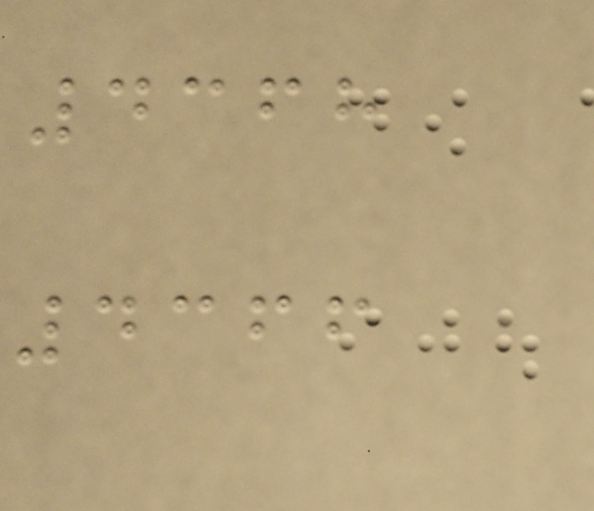4368
4366
